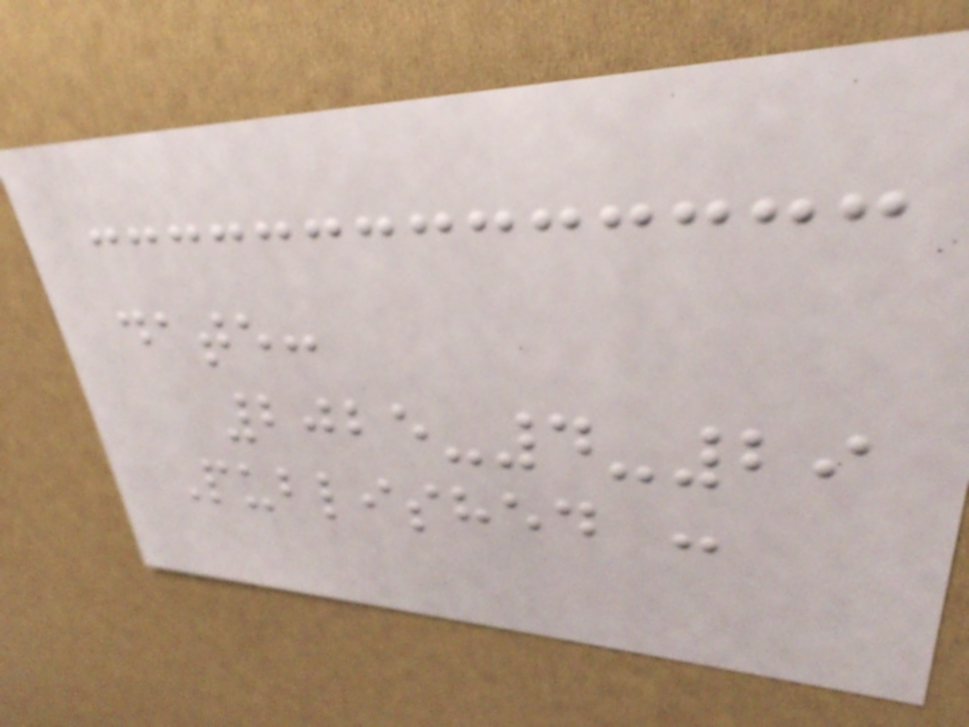date:
2025-4-29
Published :
